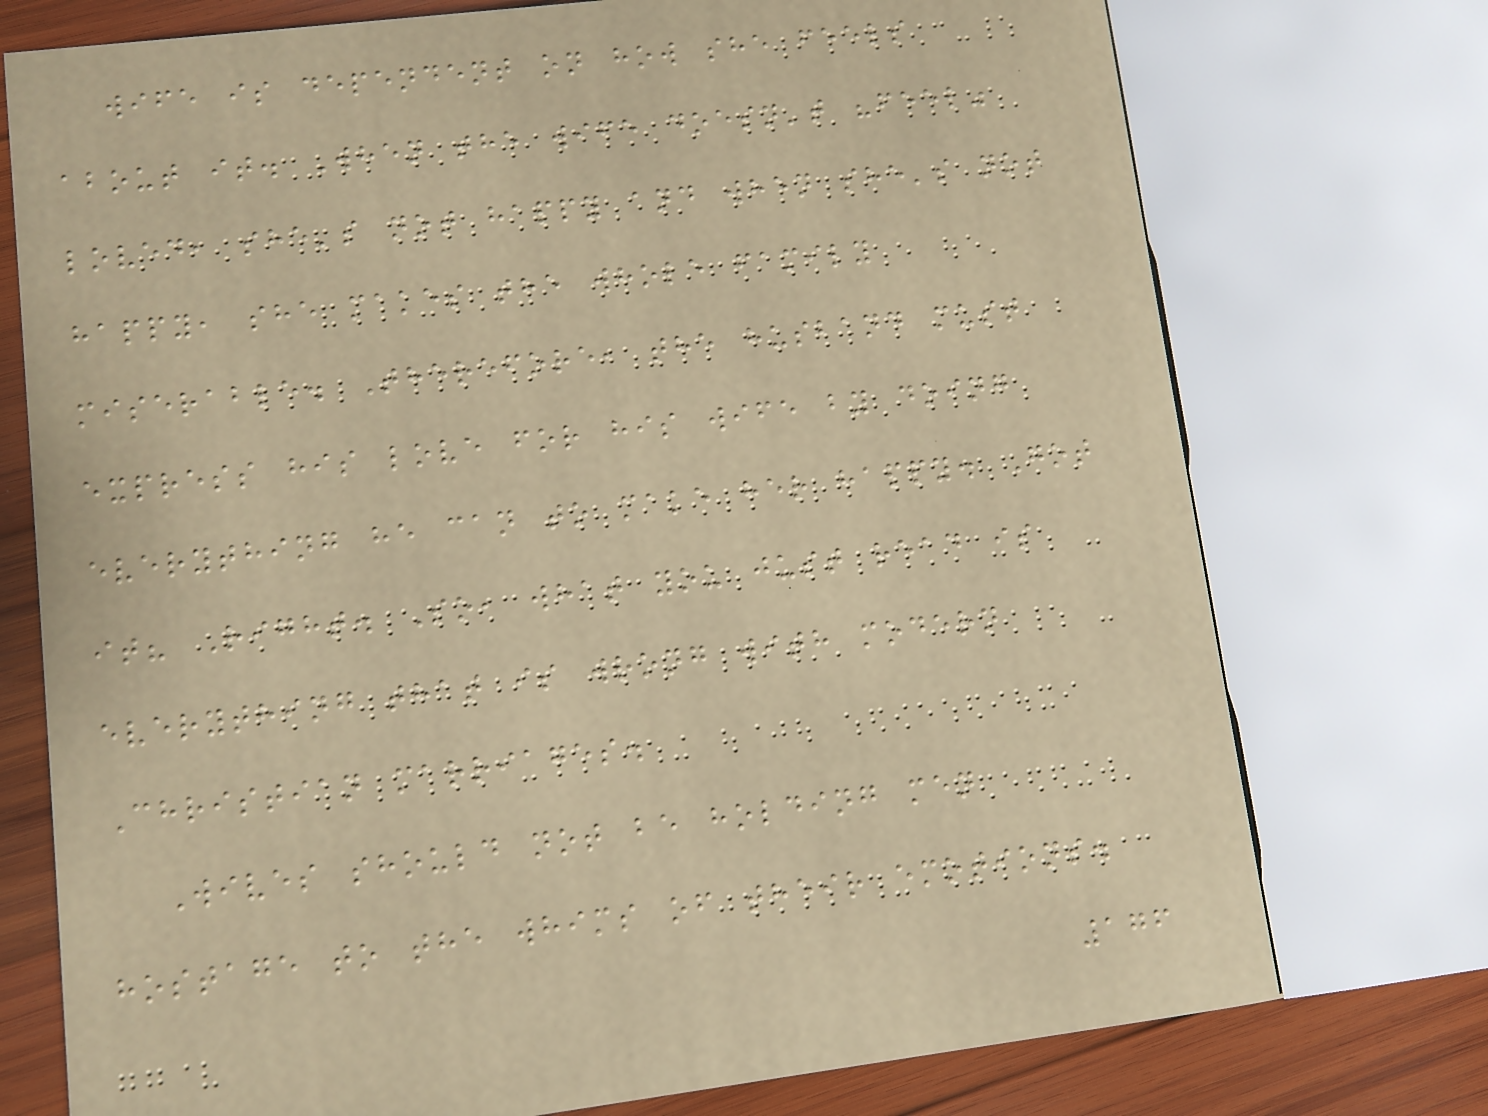wife is dependent on how she feels
about it. When the wife doesn't "feel"
loved, she's not happy and when she's not
happy, she makes the whole family
miserable. Therefore, the husband must
express his love for his wife by doing
everything he can to make her happy. Got
it? Right. So, what you just read is
everything that is wrong with modern
Christian marriages.
Wives should not be holding men
hostage to the whims of their emotions.
176
